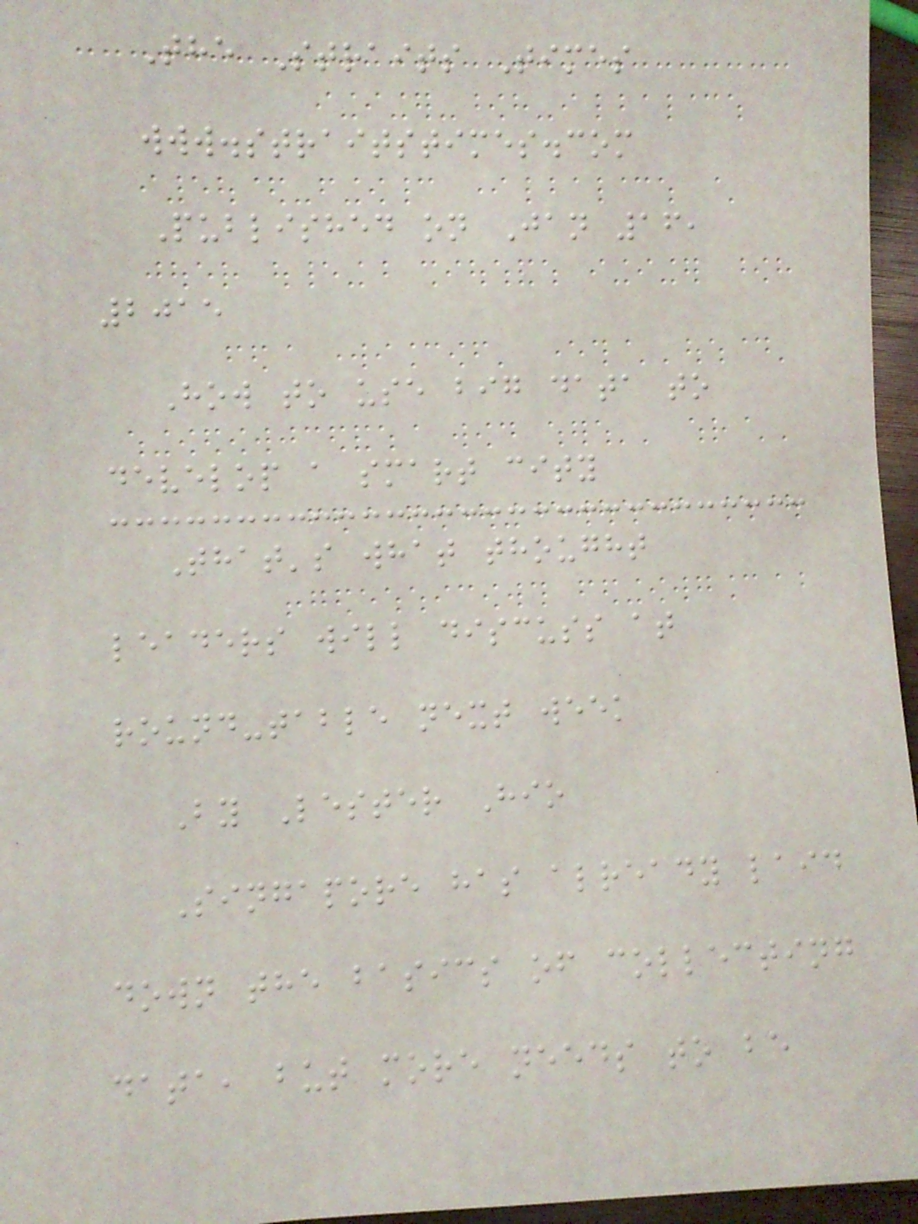The Straits Times
www.straitstimes.com
Published on Jan 16,
2015
How to use big data to
develop a smart city
That's what thought
leaders will discuss at
round-table next week
By Lester Hio
Singapore has already laid
down the basics of collecting
data, but more needs to be
